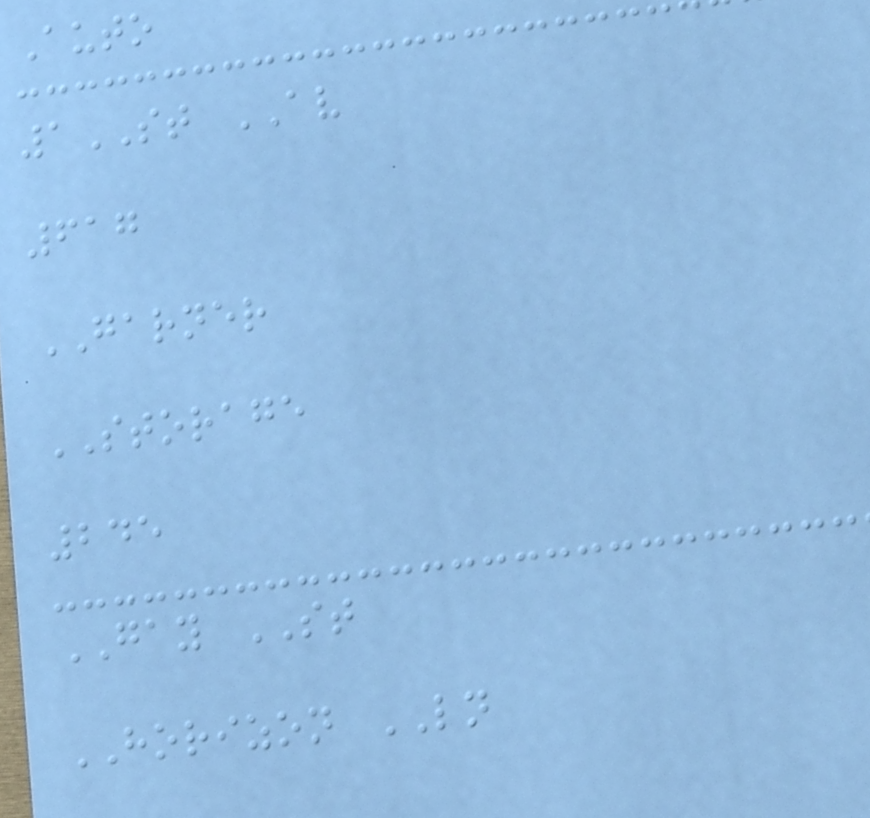Auto
1ST AV
617
GARNER
STORAGE
245
GAY ST
HORIZON LN
